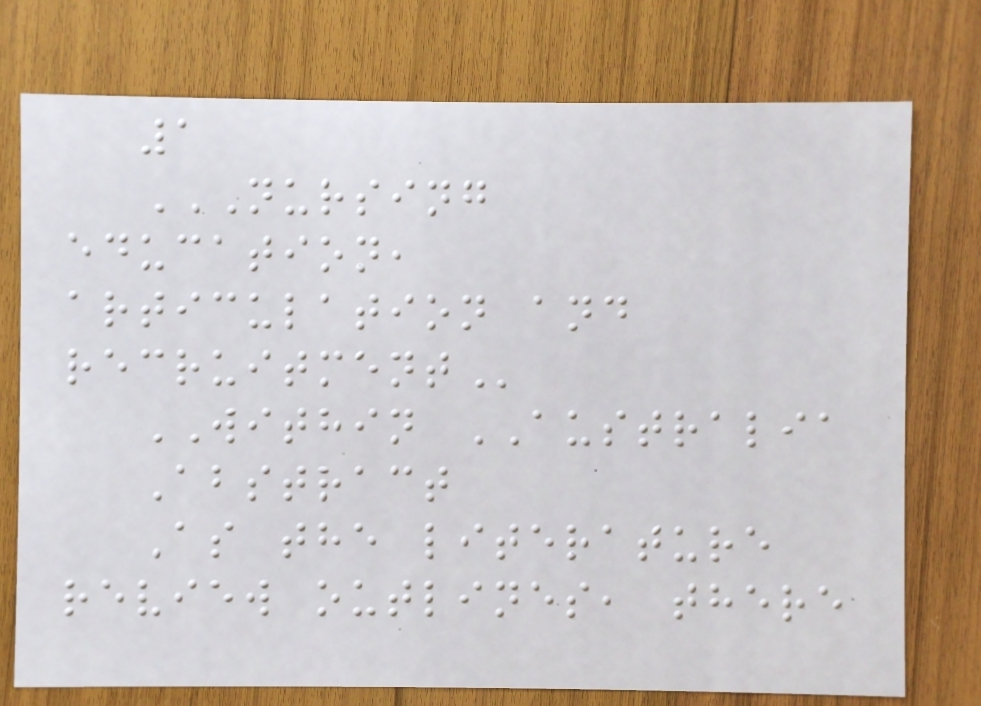1
NURSING
EDUCATION,
ARTICULATION AND
RECRUITMENT
WITHIN AUSTRALIA
Abstract
As the literature
review outlines, there
